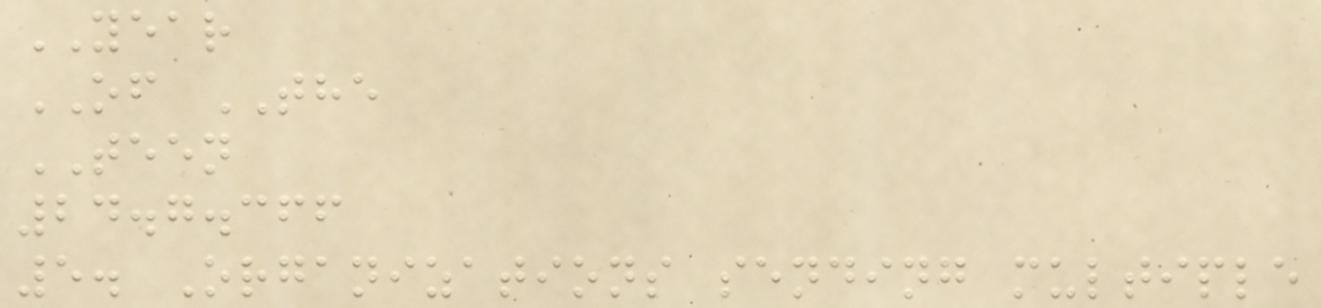YEAR
OF THE
TEEN
24.7.366
5. Organizations sending multiple
